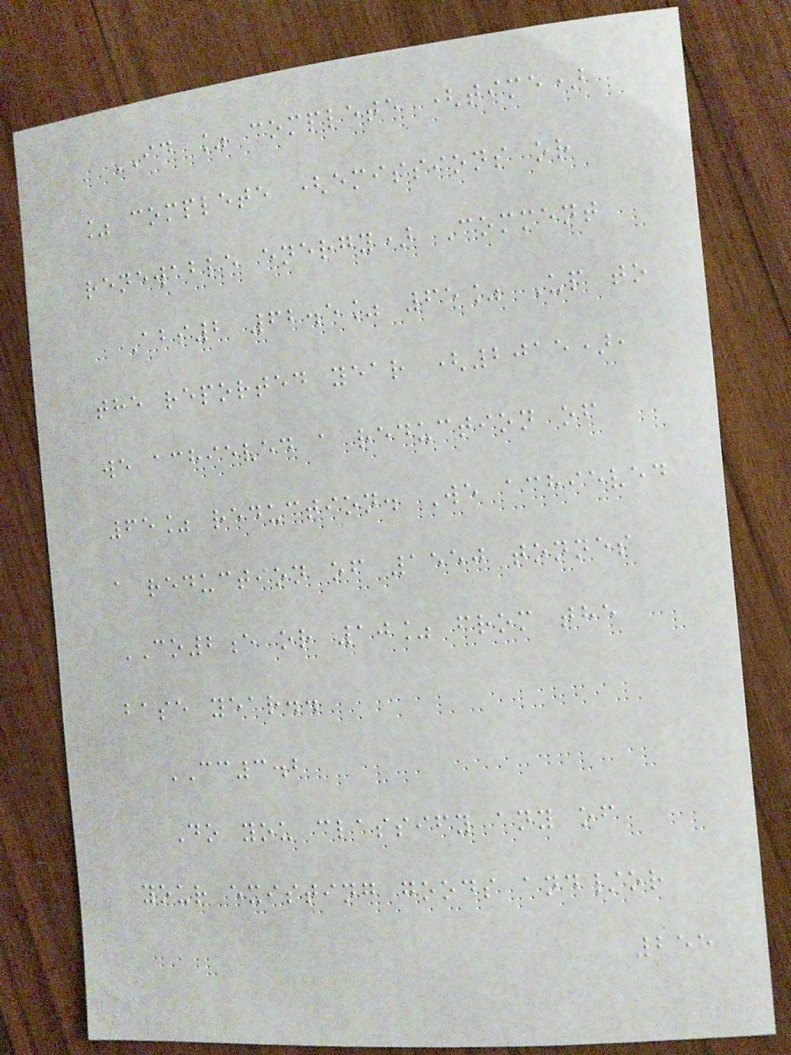ID % complete (time)
% complete (emissions or
renewable energy) Comment
Abs2 62.5% 65% Up to
the reported year (2015),
we achieved a reduction of
65% reduction. We achieved
a reduction of 1550 tonnes
CO2e or 10% from the
base year..
CC3.2
Do you classify any of
your existing goods and/or
255
